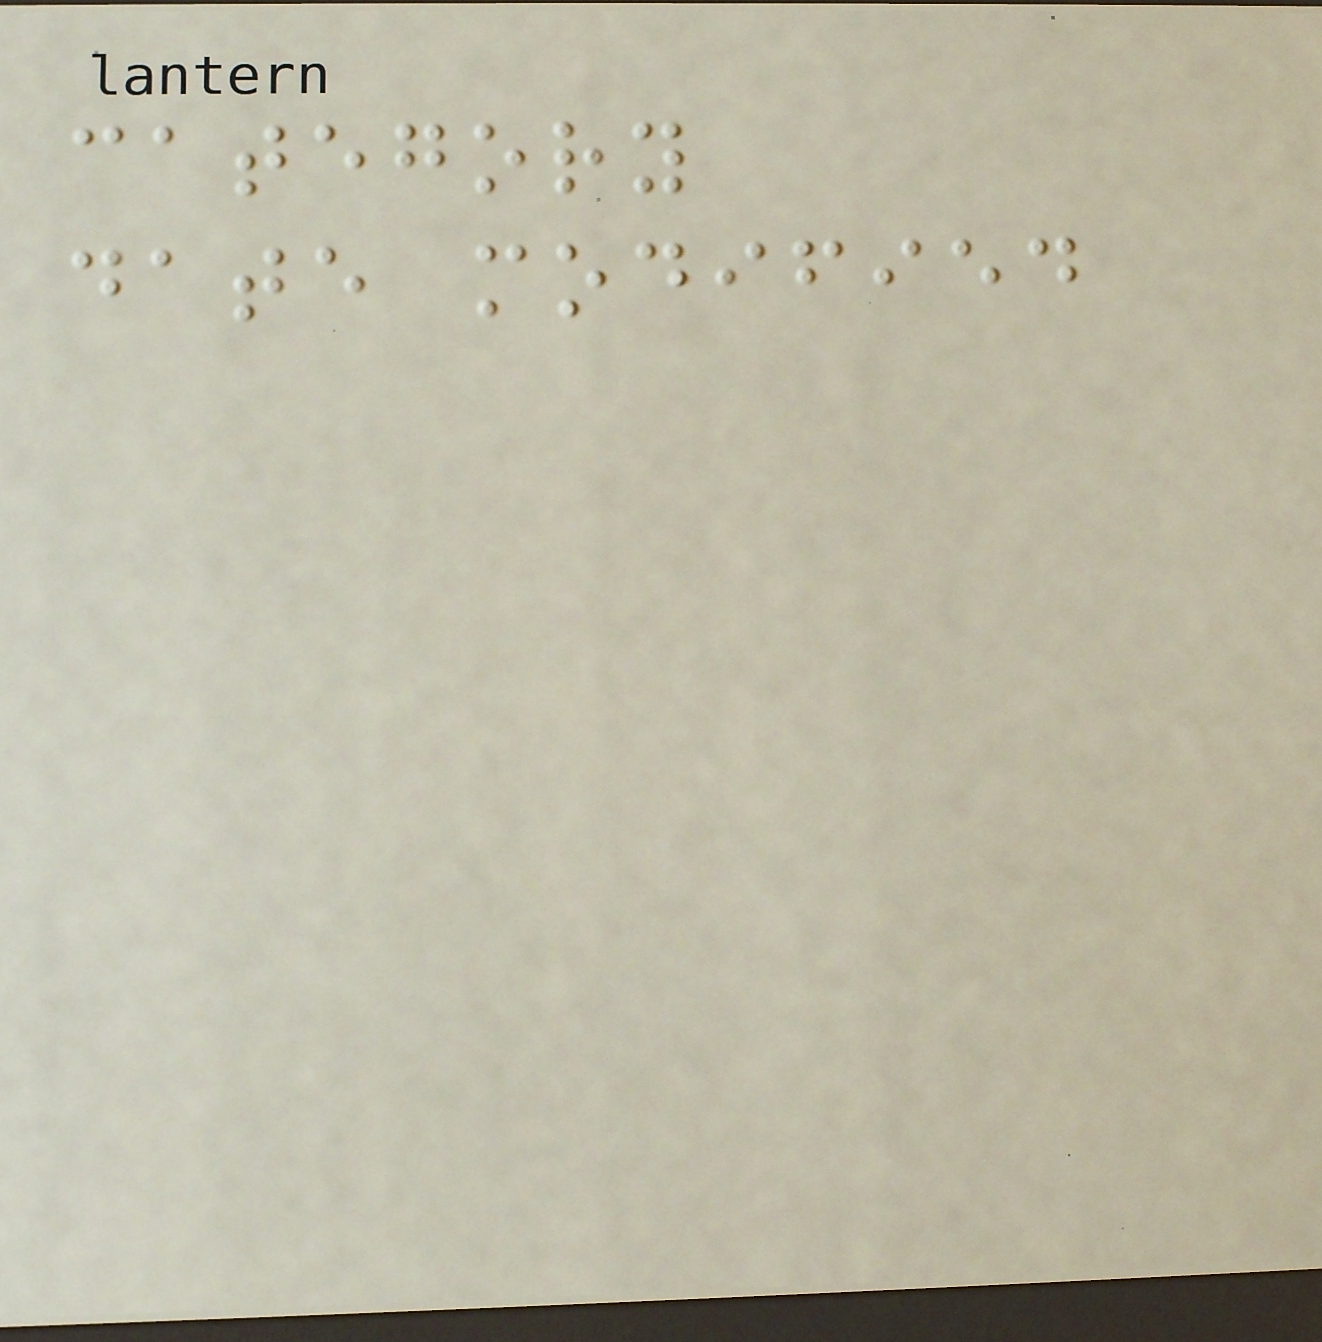category
date modified
